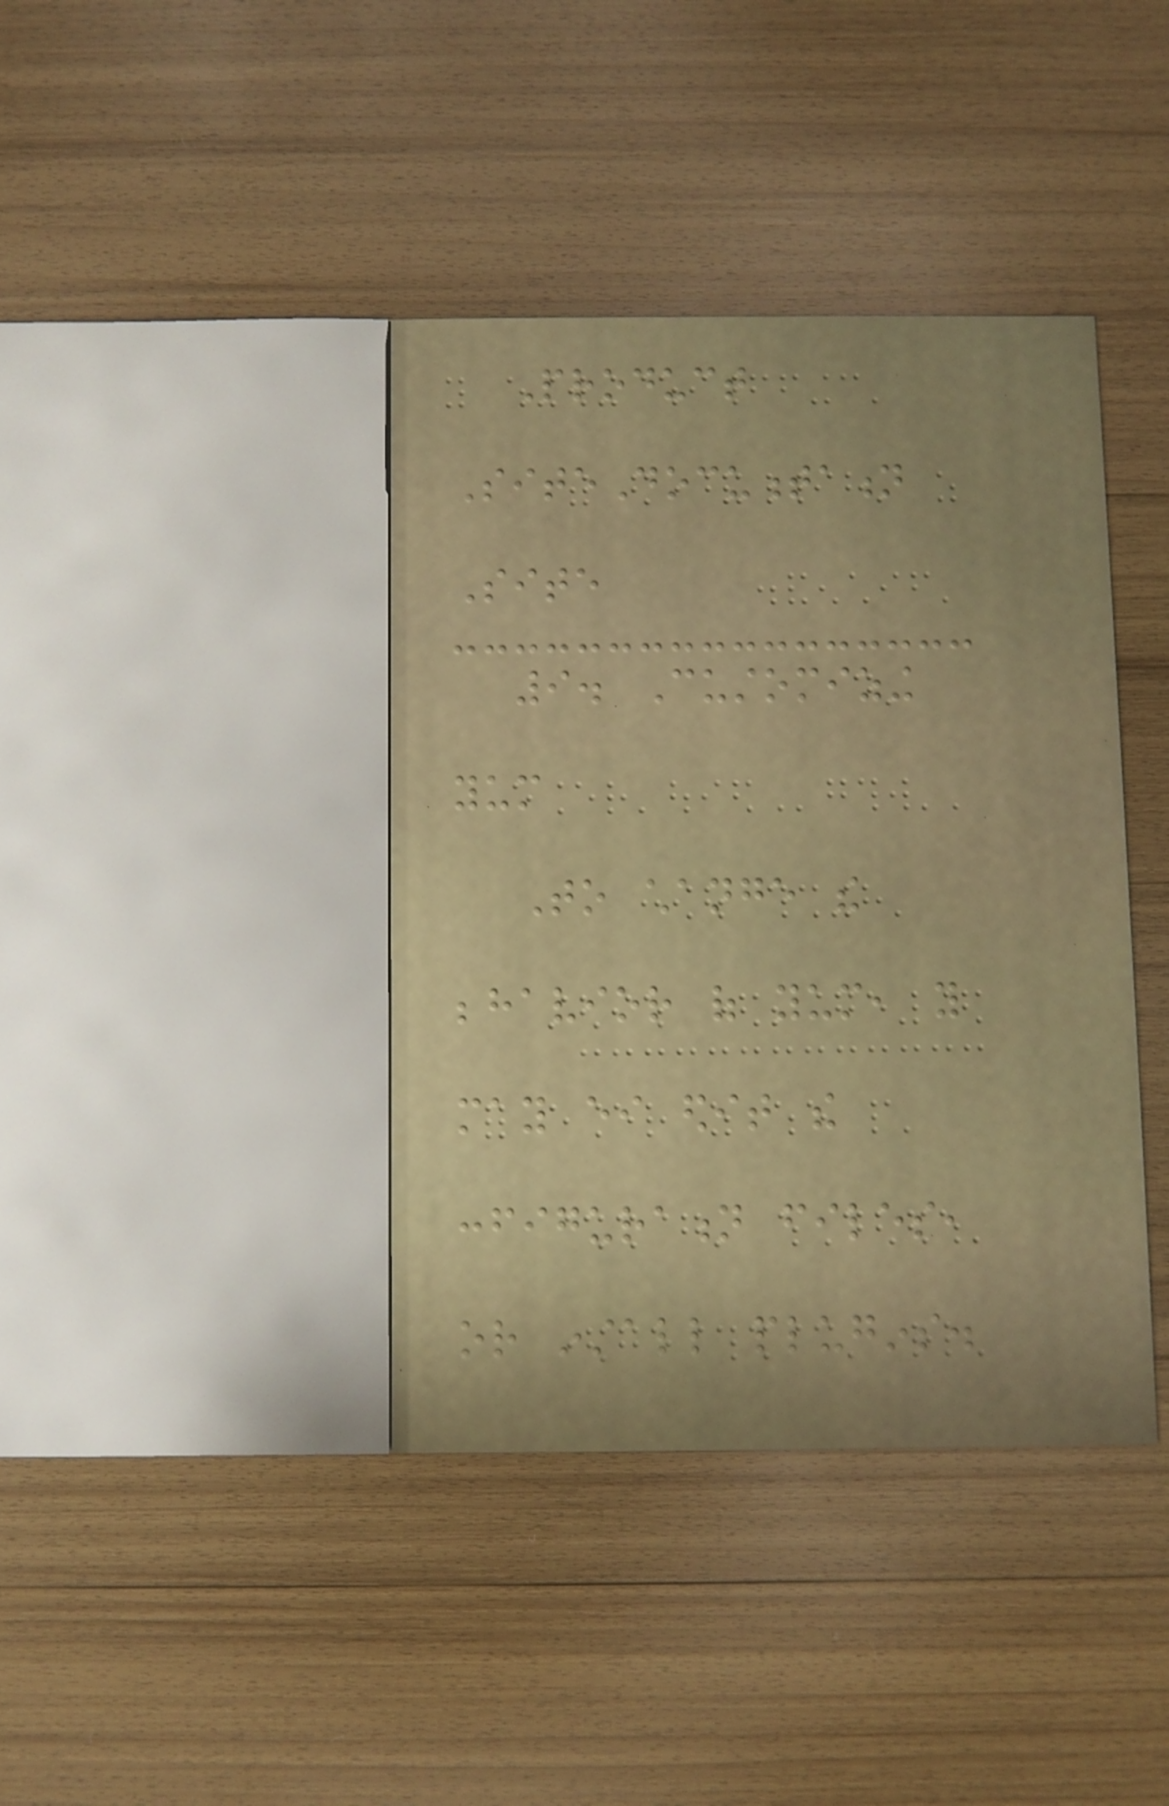Product
SiteDocumentation
Site
9. Customizing
yum
To change the
behavior of yum, you
may either edit the
configuration files,
or install plugins.
